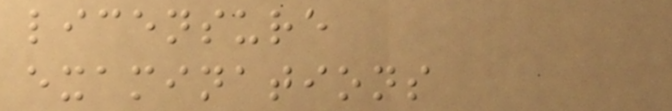licensure
examinations
